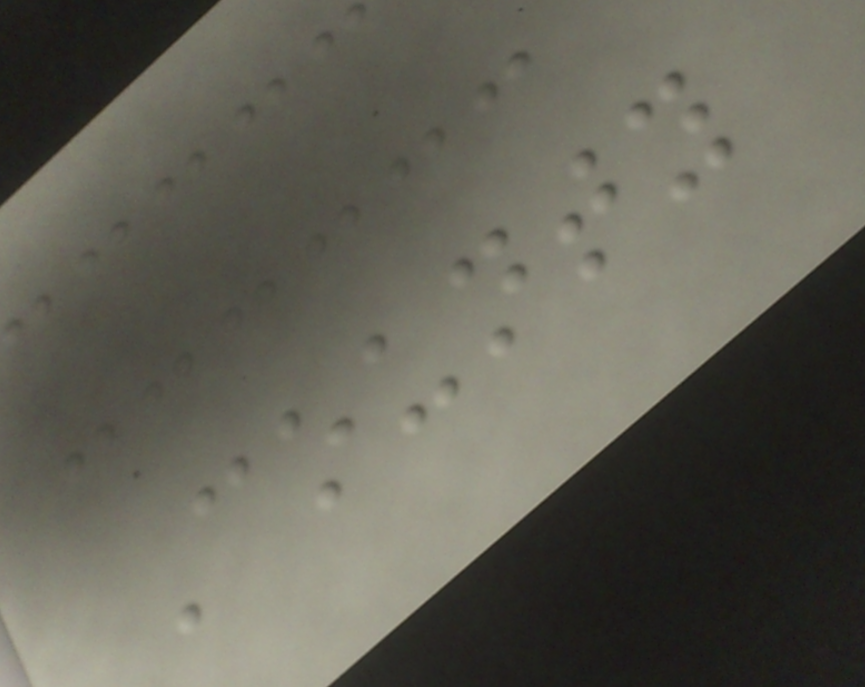County
